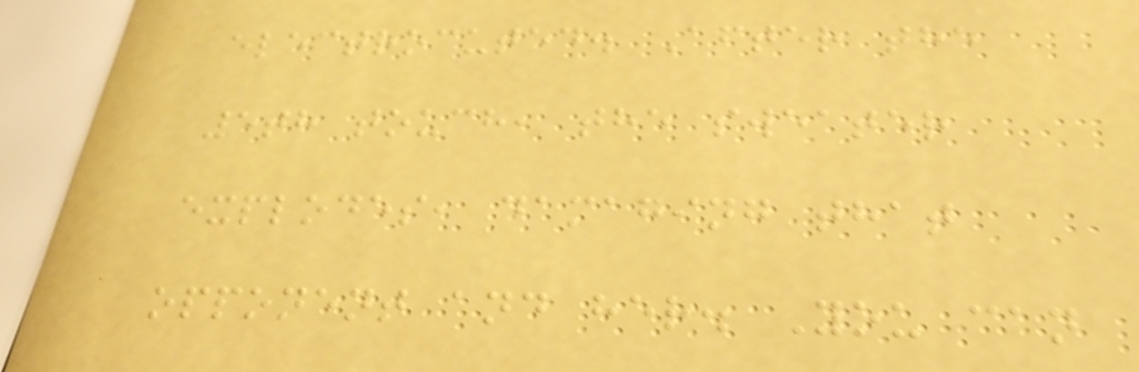electrocuted. After the
5th touch, the sweater
explodes, damaging that
opponent and her. You can
